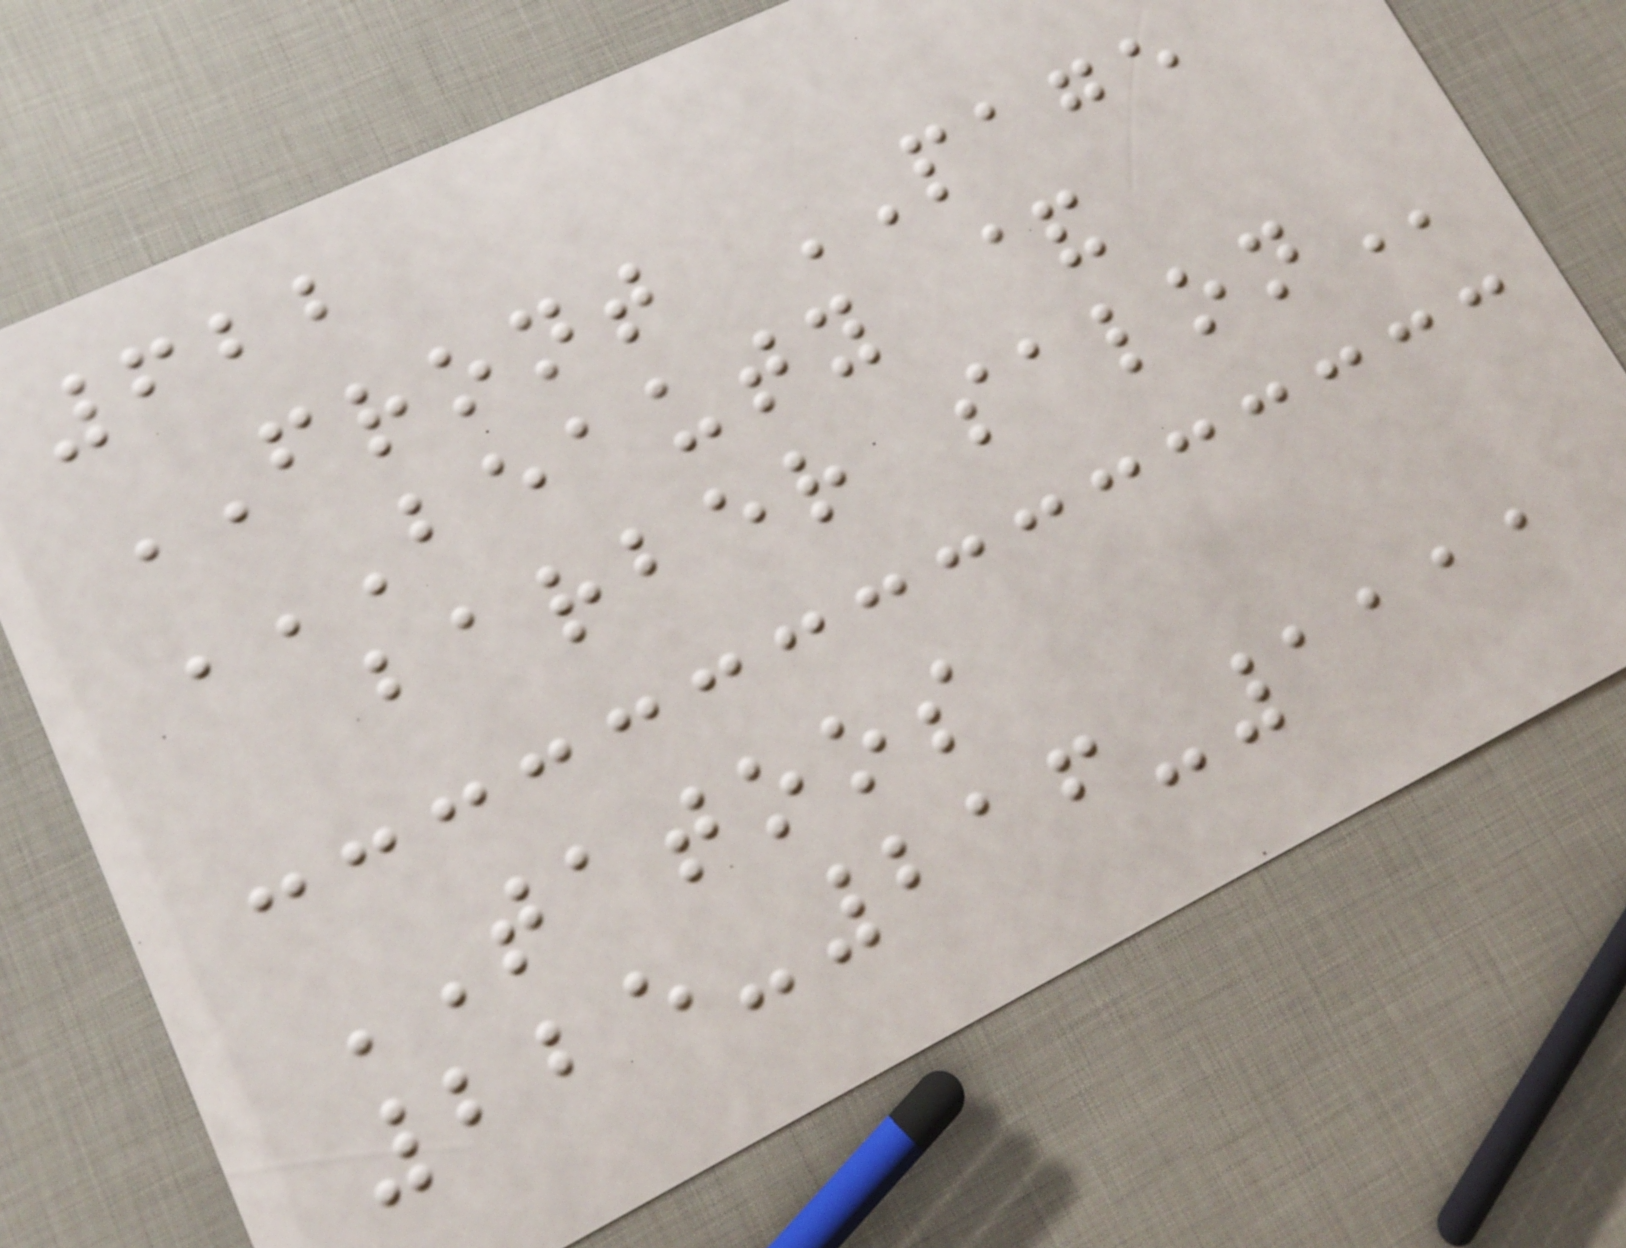622
FRONT PAGE
BEAUTY &
BARBER SALON
TATOOS
225-216-1111
